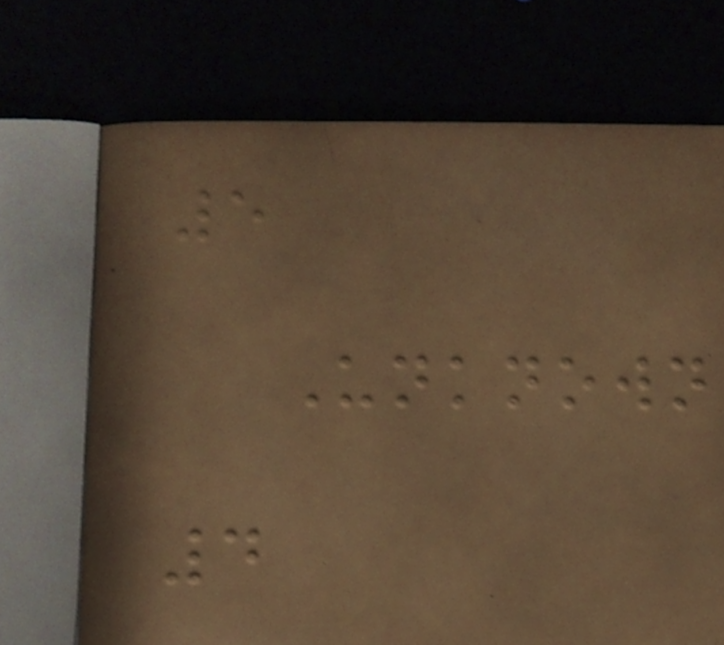5
Unknown
4
